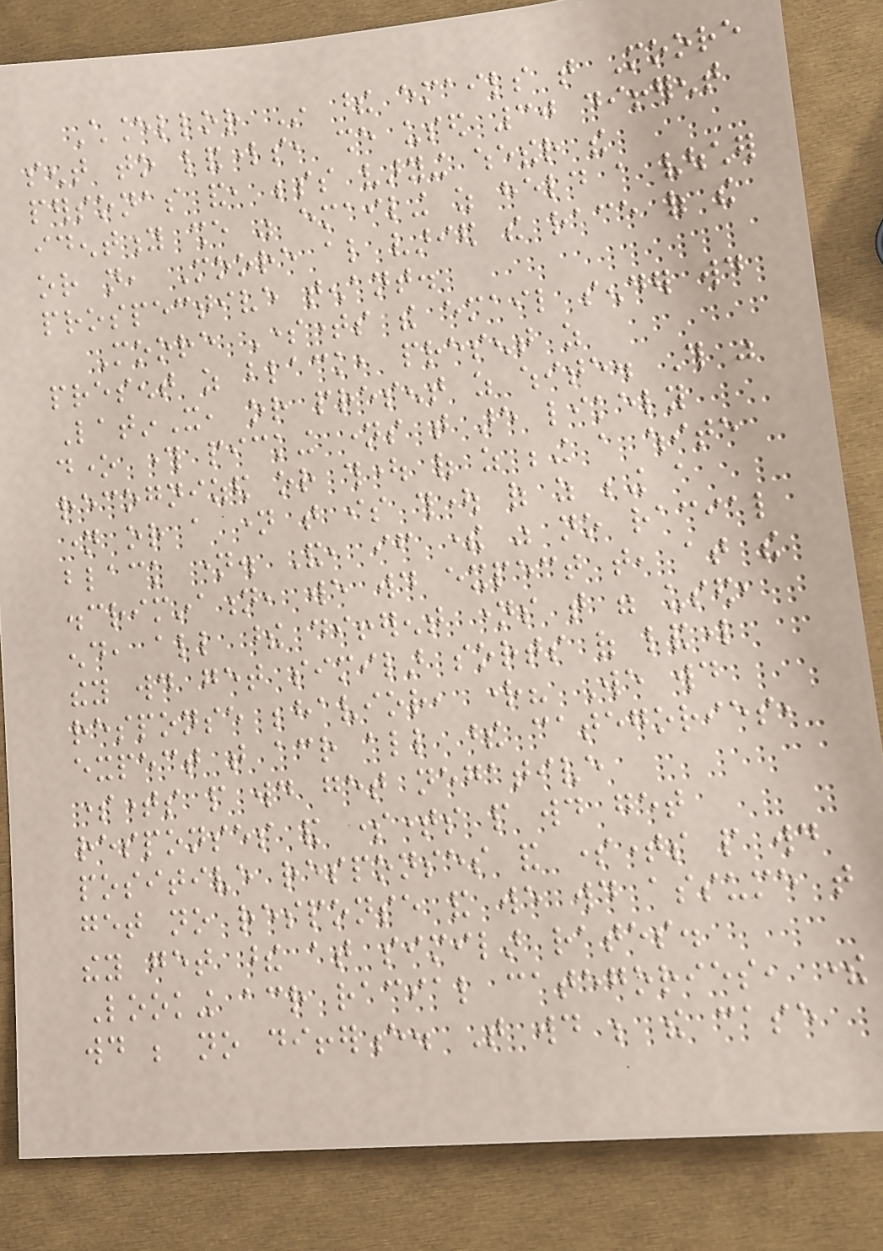Chancellor In these emails that Moore
sent to landlords, she used 30 different
personas and, besides varying whether the
identity she was emailing as held a voucher
or not, Moore also varied the race of the
prospective tenant.
Moore Sometimes the email sender would
present as black, present as
LatinX, or present as white. This was
done through picking names that are likely
recognized or thought of as being a white
name or a name that is thought of as being a
black name. And, if there was no racial
discrimination, we would expect that, at the
end, all these different names that were used,
they would get similar sorts of landlord
response behavior, right? We would
expect that across all these categories,
sometimes people would get negative
responses and sometimes people would get
positive responses and sometimes people would
get no response and we would assume that
they get these at similar rates.
Looking across racial categories, there
would be no difference. That would be the case
